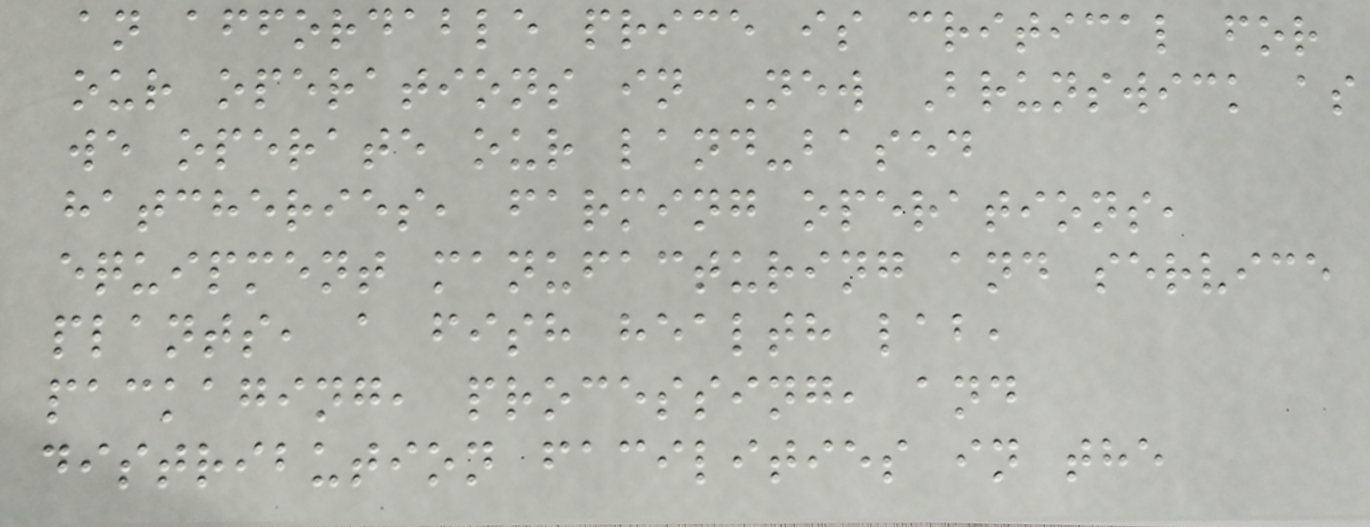an affordable price is critical for
our operations in New Brunswick as
we operate our land-based
hatcheries, farming operations,
equipment manufacturing and service
plants, a fish health lab,
packaging, processing, and
distribution facilities in the
